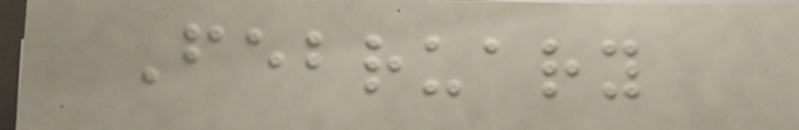February
